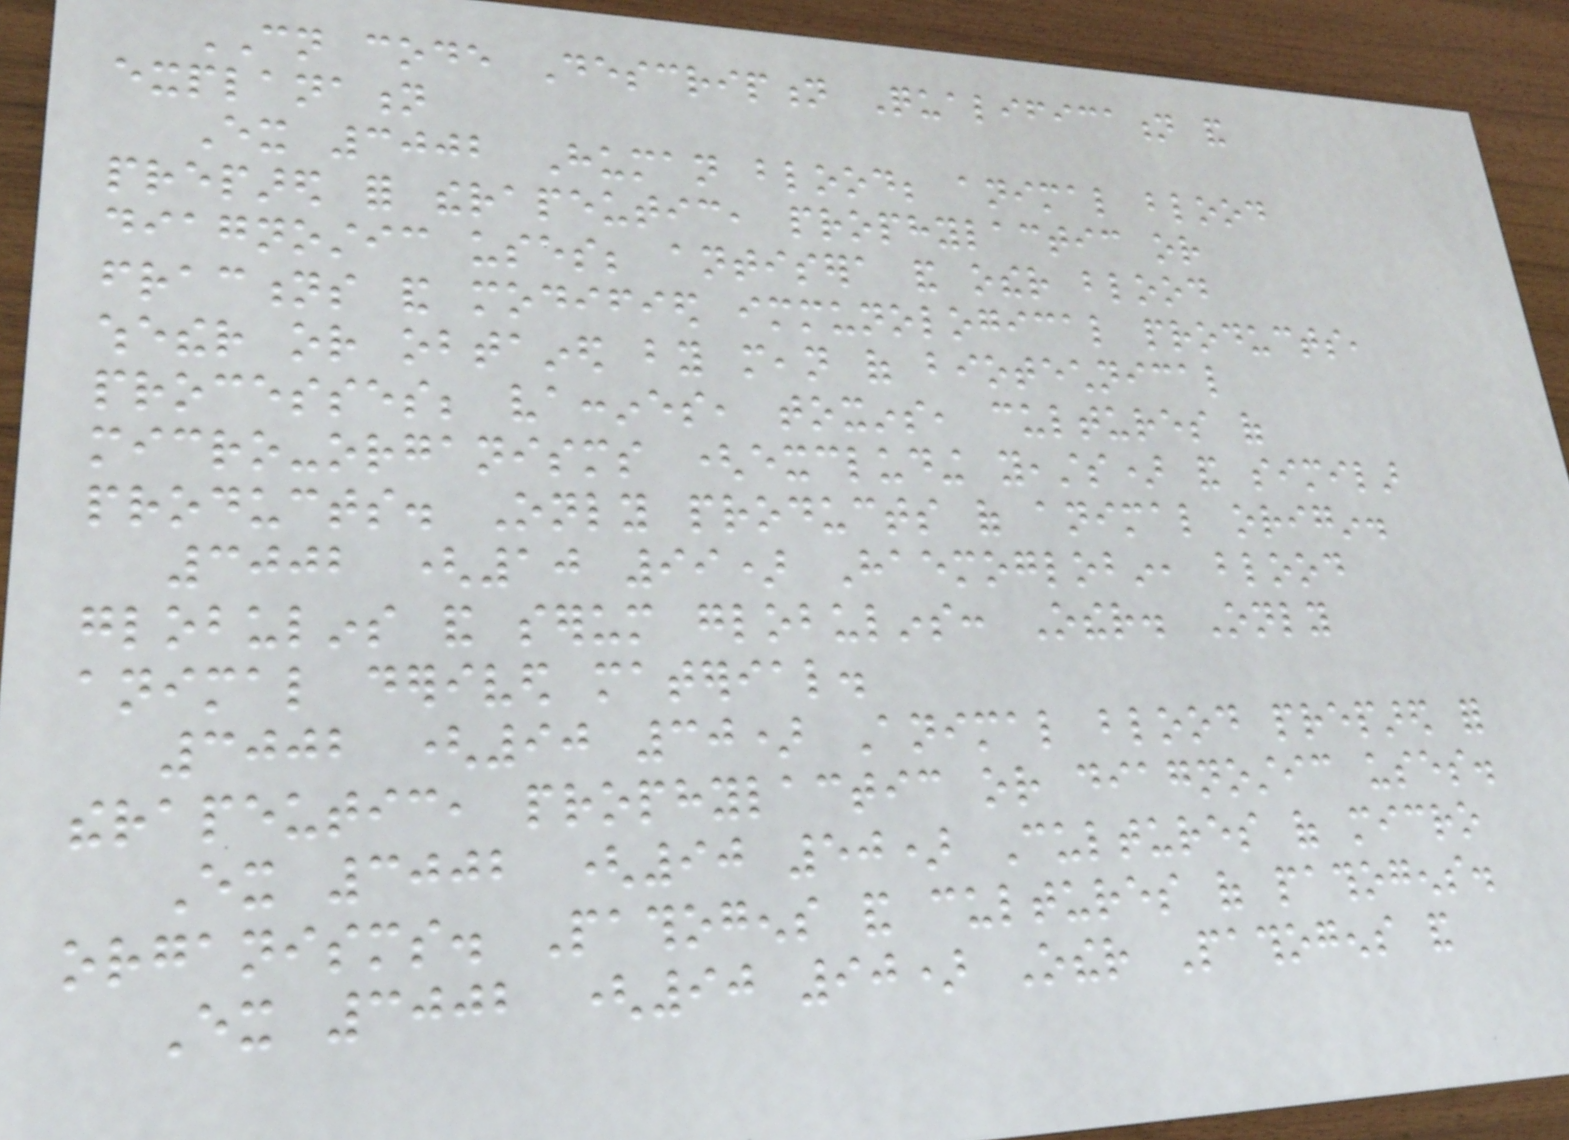CN code Description Qualification and
explanation
Ex 3002 Human blood; animal blood
prepared for therapeutic, prophylactic or
diagnostic uses; antisera and other blood
fractions and modified immunological products,
whether or obtained by mean of biotechnical
processes; vaccines, toxins, cultures of
micro-organisms (excluding yeasts) and similar
products. Only products of animal origin.
3002 (10 99) Haemoglobin, blood
globulins and serum globulins: Other. Only
animal derived material.
3002 (90 30) Animal blood prepared for
therapeutic, prophylactic or diagnostic uses.
Ex 3002 (90 50) Cultures of micro
organisms. Pathogens and cultures of pathogens.
Ex 3002 (90 90) Other Pathogens and
